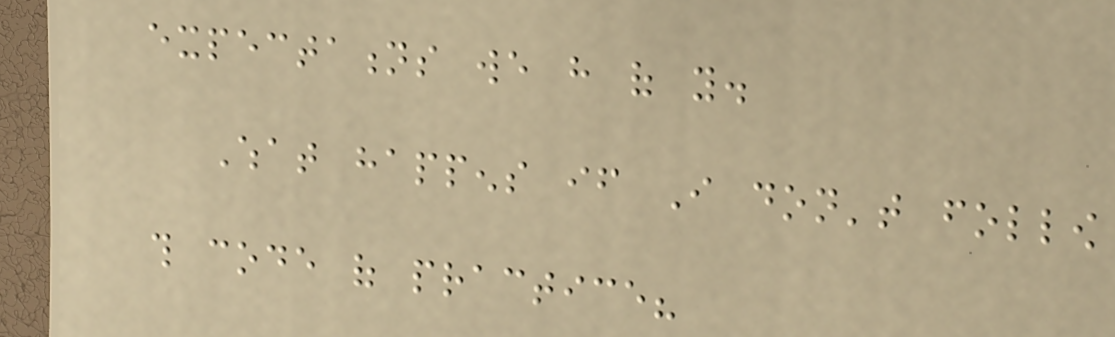expectations we have of you.
What happens if I don't follow
this code of practice?
